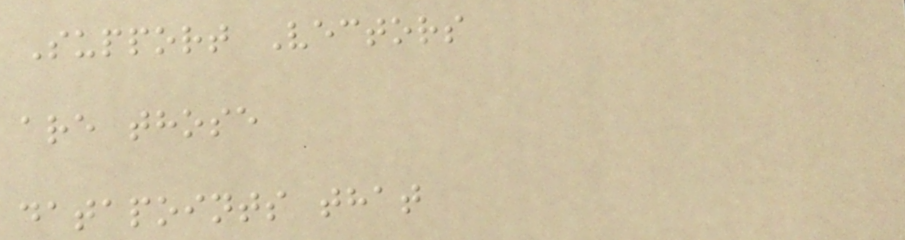Support Vectors
are those
datapoints that
